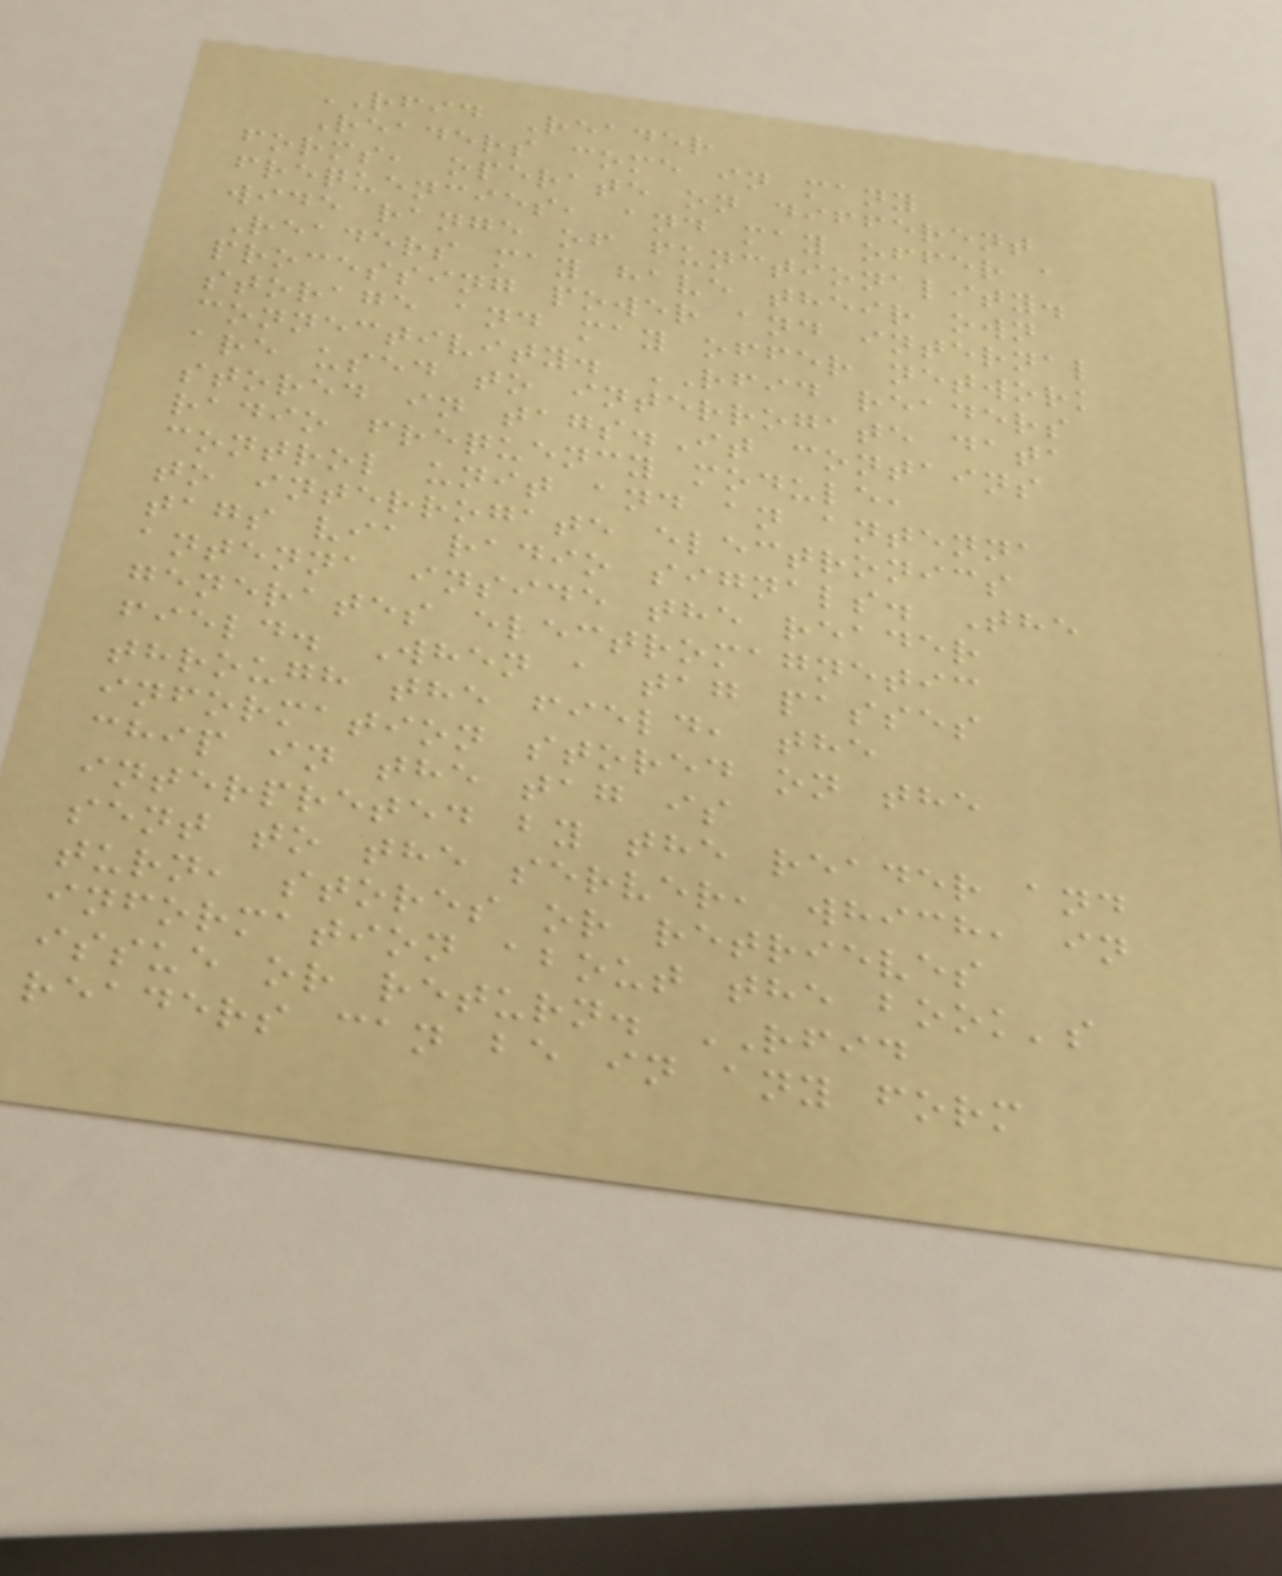RFID Reader
Readers come in many
forms, operate on different
frequencies, and may offer a
wide range of functionality.
Readers may have their own
processing power and internal
storage and may offer network
connectivity. RFID readers
are used to interrogate data
stored in tags.It contains
radio frequency module,
control unit and an antenna
to interrogate electronics
tags via radio signals. The
antenna inside the reader
generates electromagnetic
field. When a tag passes
through the field, the
information stored on the
chip in the tag is
interpreted by the reader and
sent to the server, which, in
turn, stores or retrieves
information about the book's
issue or return. RFID
readers can be in any form
